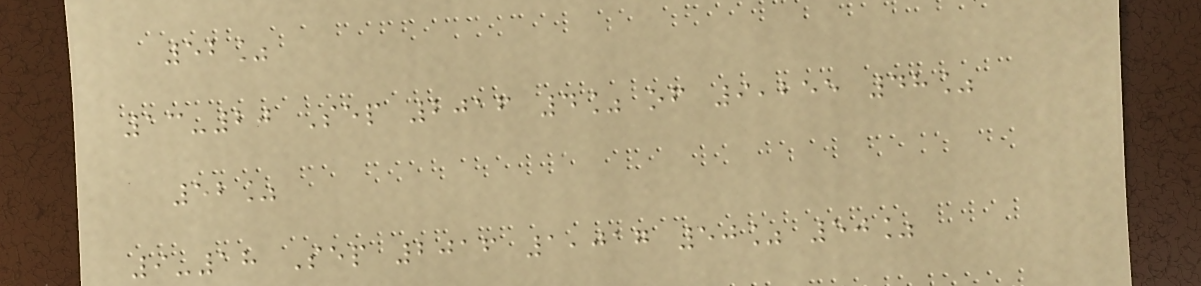52%
13-20 Sep 2016 4% of 9,255 48%
52%
9-18 Sep 2016 1,017 50% 50%
